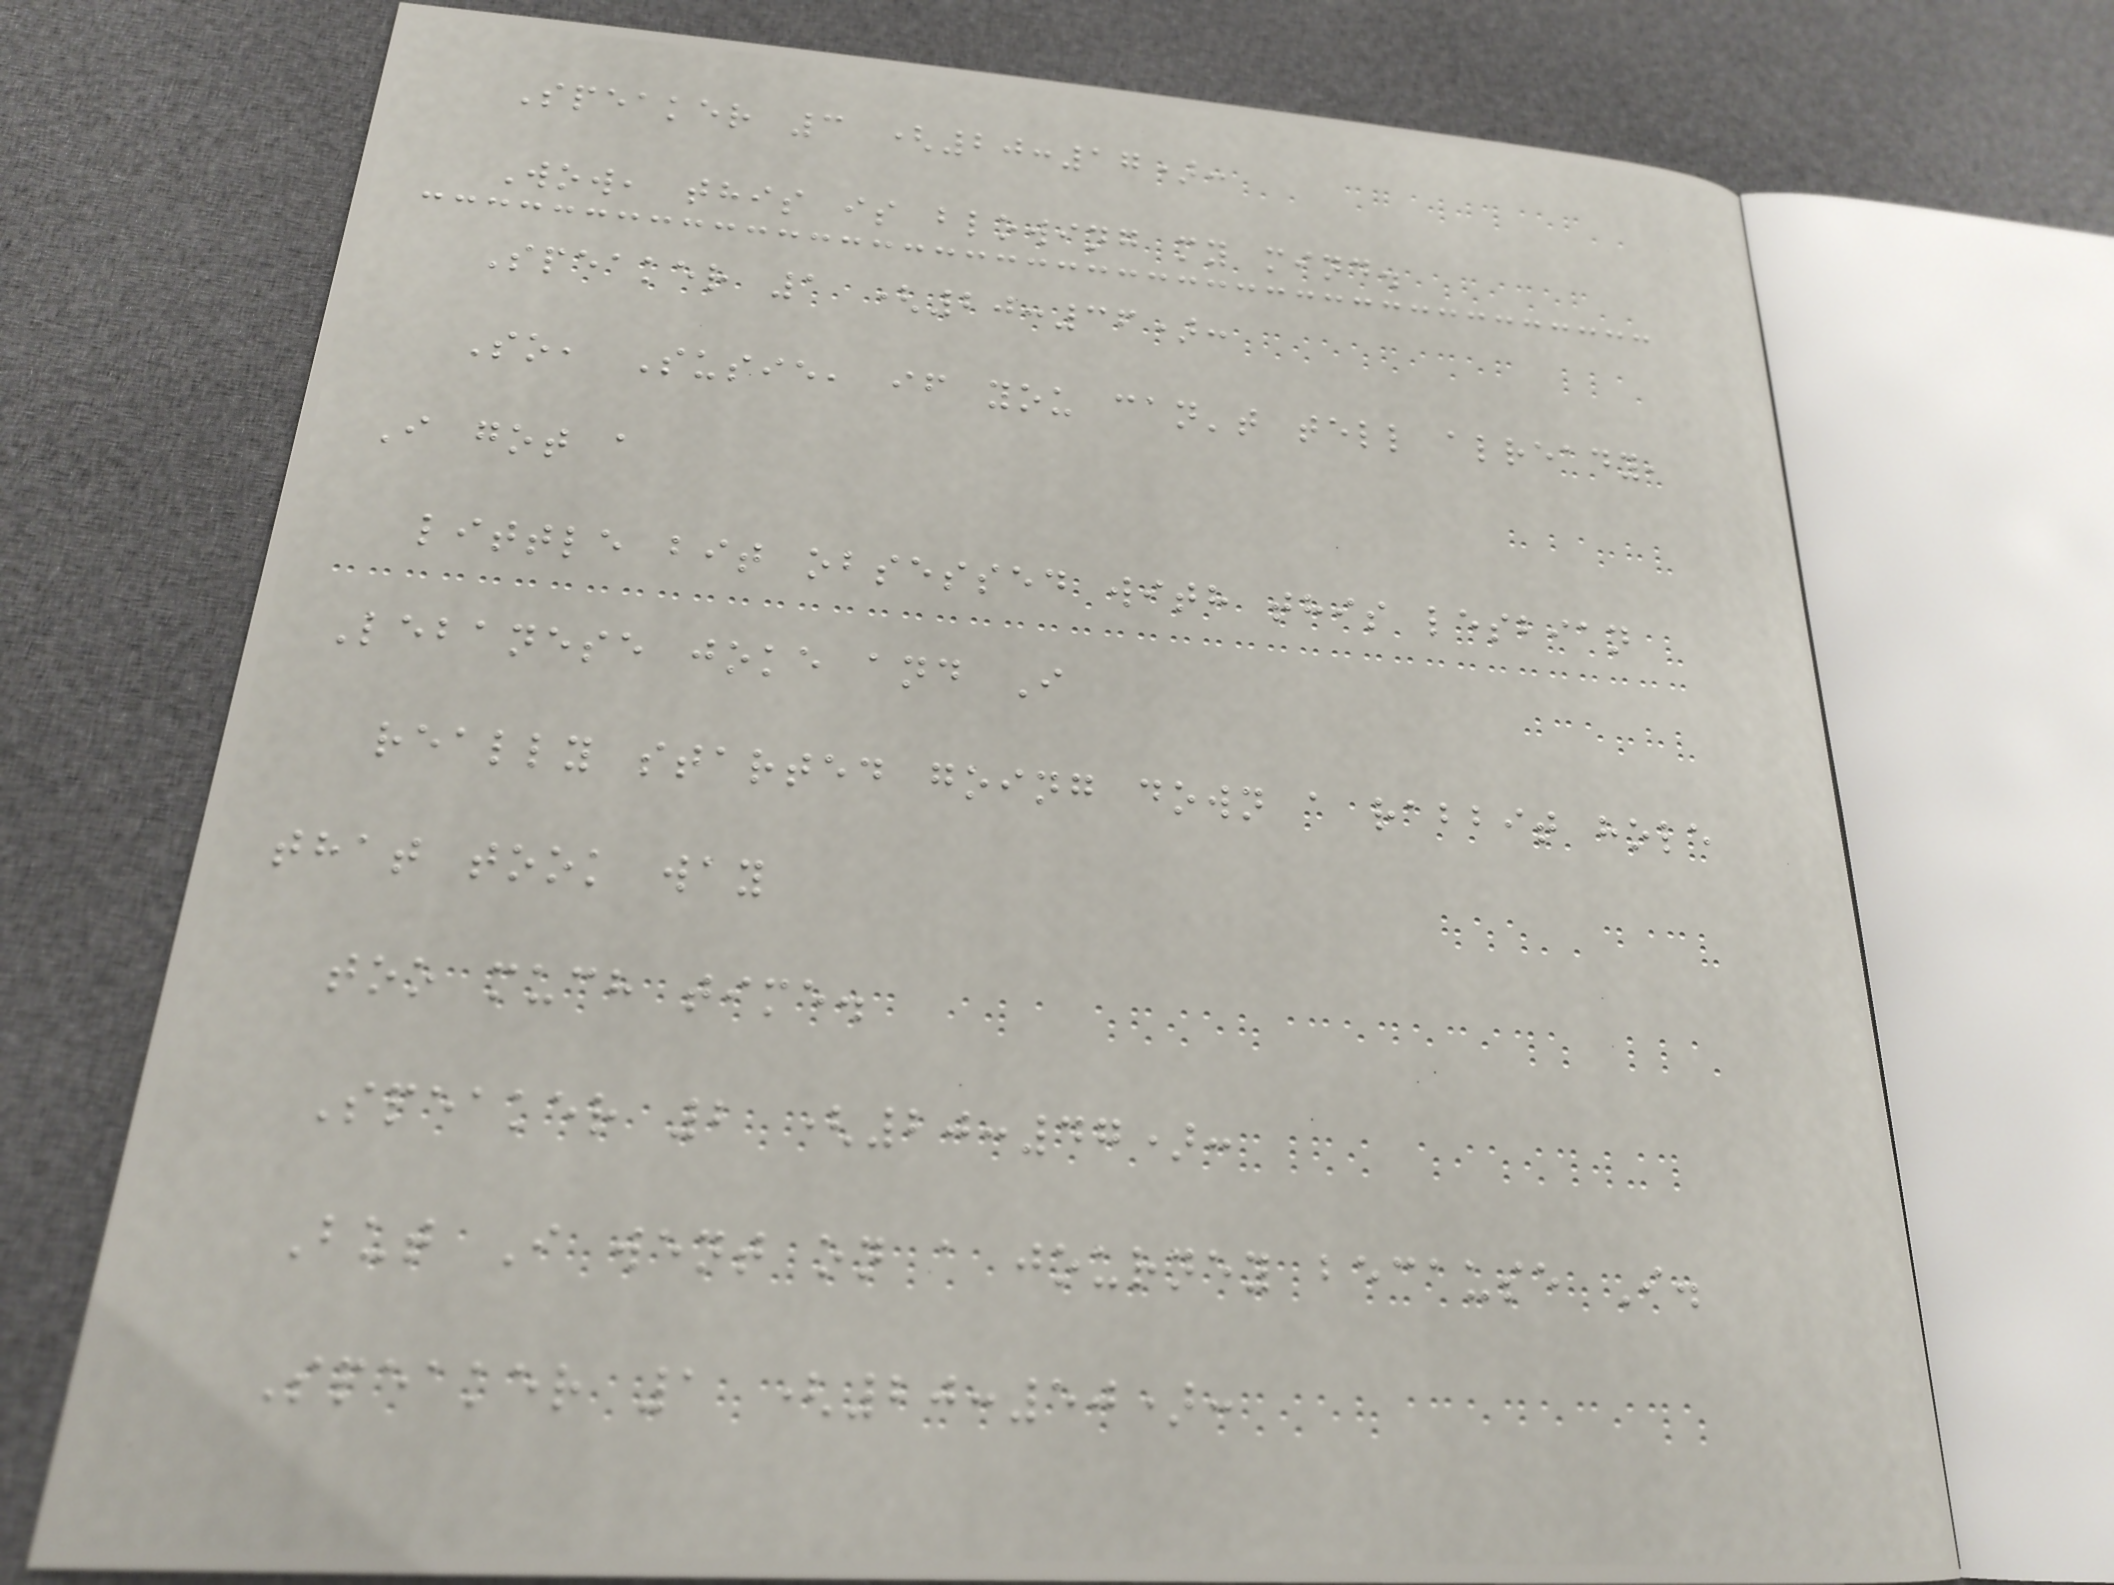Speaker 3 (20:17):
Wow, this is blowing my mind.
Speaker 1 (20:36):
So, Susie, if you can't tell already,
I got a
little bit obsessed with this lesbian
Lebanese joke and I
really started going down a rabbit hole
that took way
too much time.
Speaker 2 (20:47):
But I went on a journey because I.
Speaker 1 (20:50):
